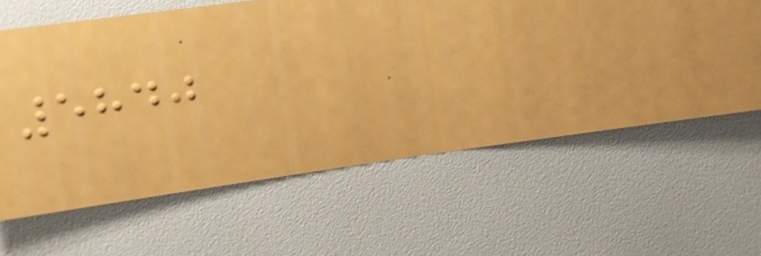5840
